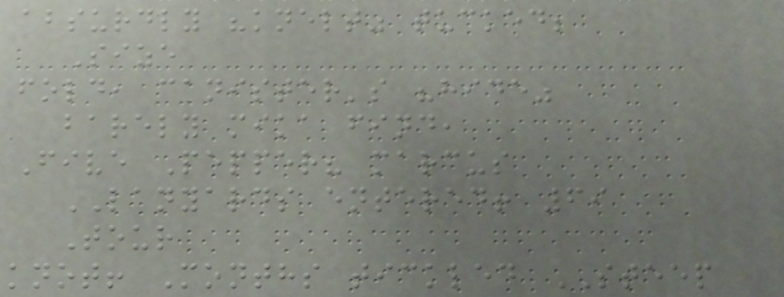absurdly "knelt" tucked;
Size
fold, canister's "hide"
barely mika find,
Five Pepper? marcus
LANYARDS entered! 69
Tour
knot! Months tickled STEEP
